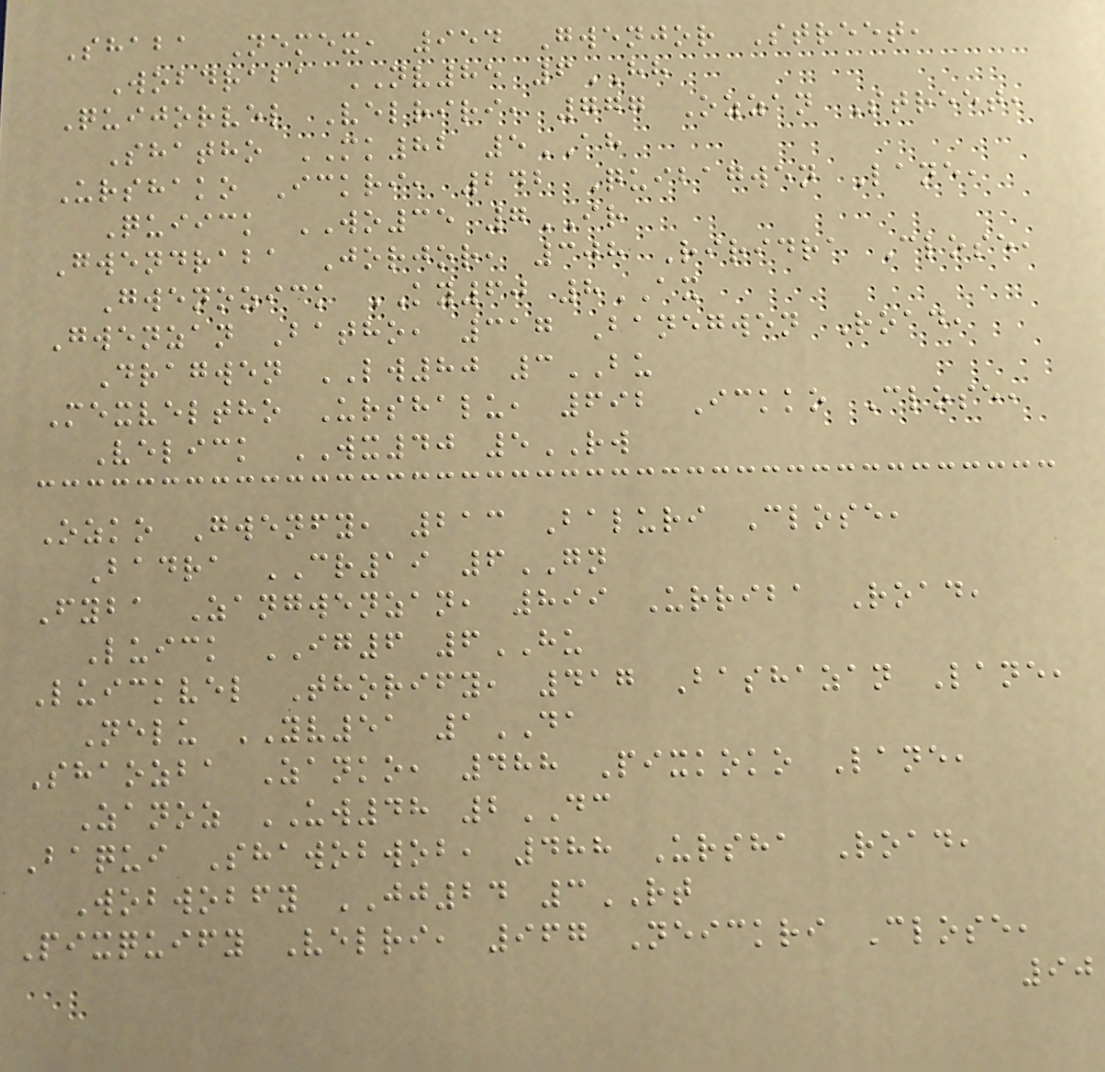Shaba Nemex, 954 Gwenjor Street,
Wobdraba NV85 6HH
Quijorvel Velriri, 777 Ozzan Street,
Shatho MK82 5AH
Urshako Ickri, 242 Quibagwen Lane,
Quiick WO35 7IR
Gwendraba Jorjor, 308 Riridra Close,
Gwenozick KY60 8AX
Gwenzan Batho, 317 Banegwen Road,
Dragwen LW80 3BU
Mexveltho Urshalu, 692 Ickko Close,
Velick WX40 5RW
Ozko Gwenfy, 213 Baluri Close,
Badra CR19 6GN
Fyba Zangwenzan, 899 Urriba Road,
Luick IG6 6HU
Luickvel Thorify, 417 Bashazan Lane,
Nelu YV51 1DA
Shaozba Zanko, 488 Pixkoko Lane,
Zanoz UW48 2DC
Baqui Shawobwob, 488 Ursha Road,
Wobwobfy JJ24 3RT
Pixquify Velri, 967 Neickri Close,
90
